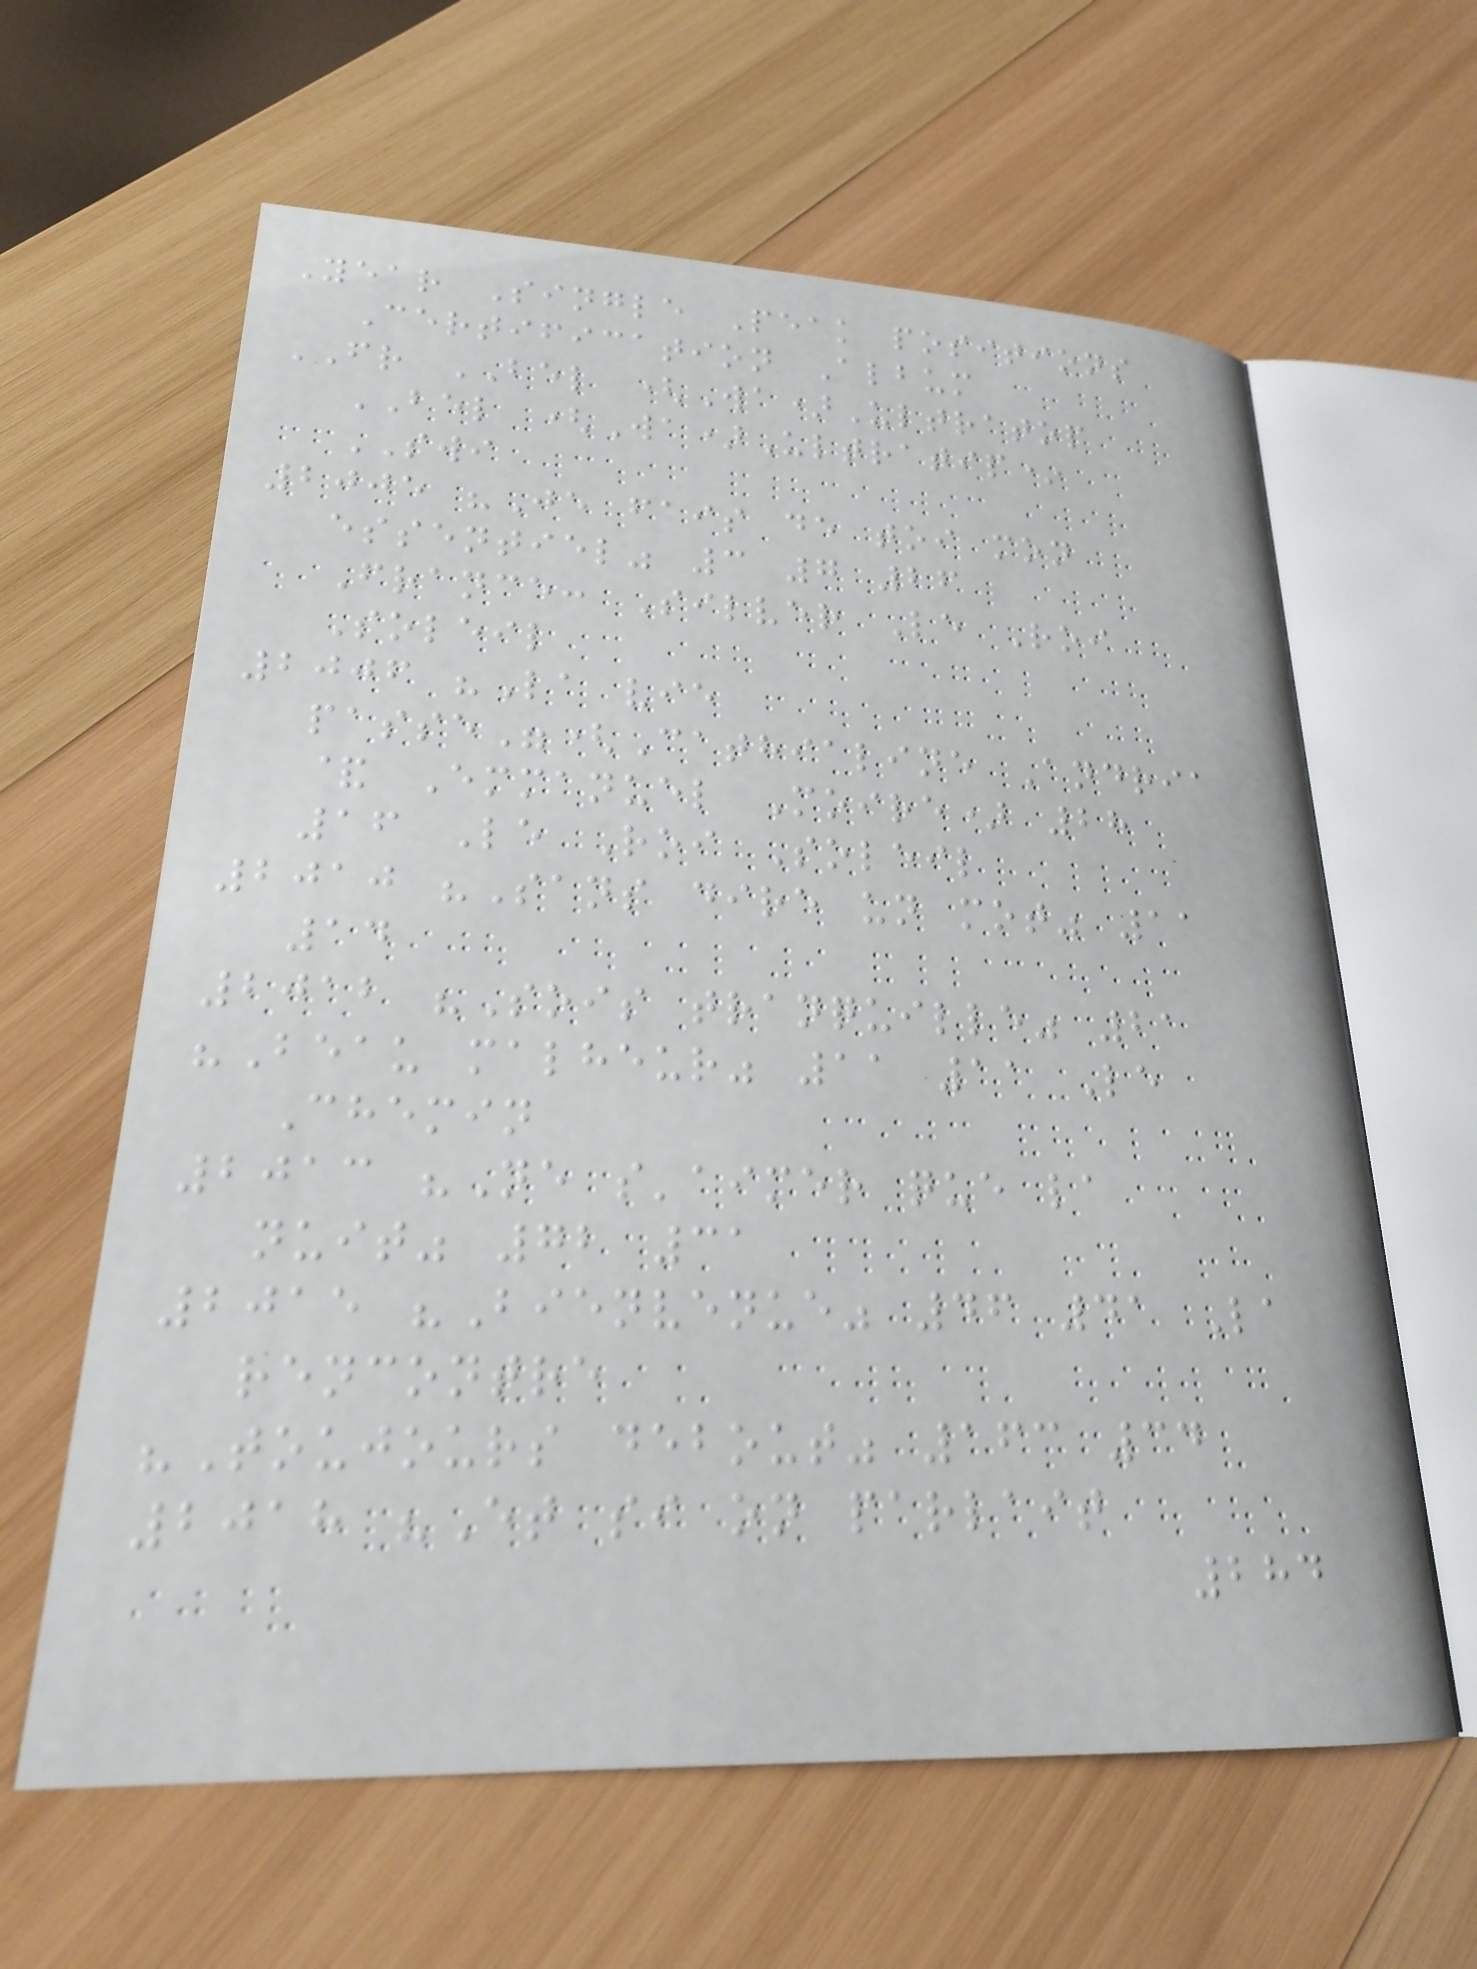Year Single Peak positions
Certification Album
FR BEL (Wa)Ultratop
BEL (Wa)Ultratip*
SWI
2005 "Je fais de toi mon
essentiel" 3 7 26
France: Silver Le Roi
Soleil
2006 "La vie
passe"(Cathialine Andria
& Emmanuel Moire) 28
16 Le Roi Soleil
2010 "Sans dire un mot" 11
14
2012 "Sois tranquille" 21
"Beau malheur" 11 11 Le
Chemin
2013 "Ne s'aimer que la
nuit" 72 31
2015 "Bienvenue" 46 41 La
rencontre
"Toujours debout" 163 34
2018 "Et si on parlait
284
